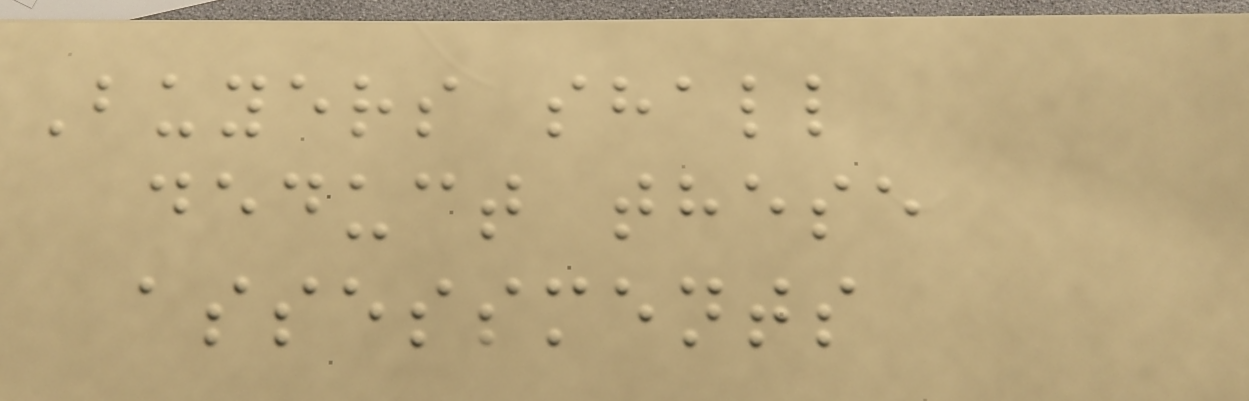Buyers shall
deduct these
assessments
